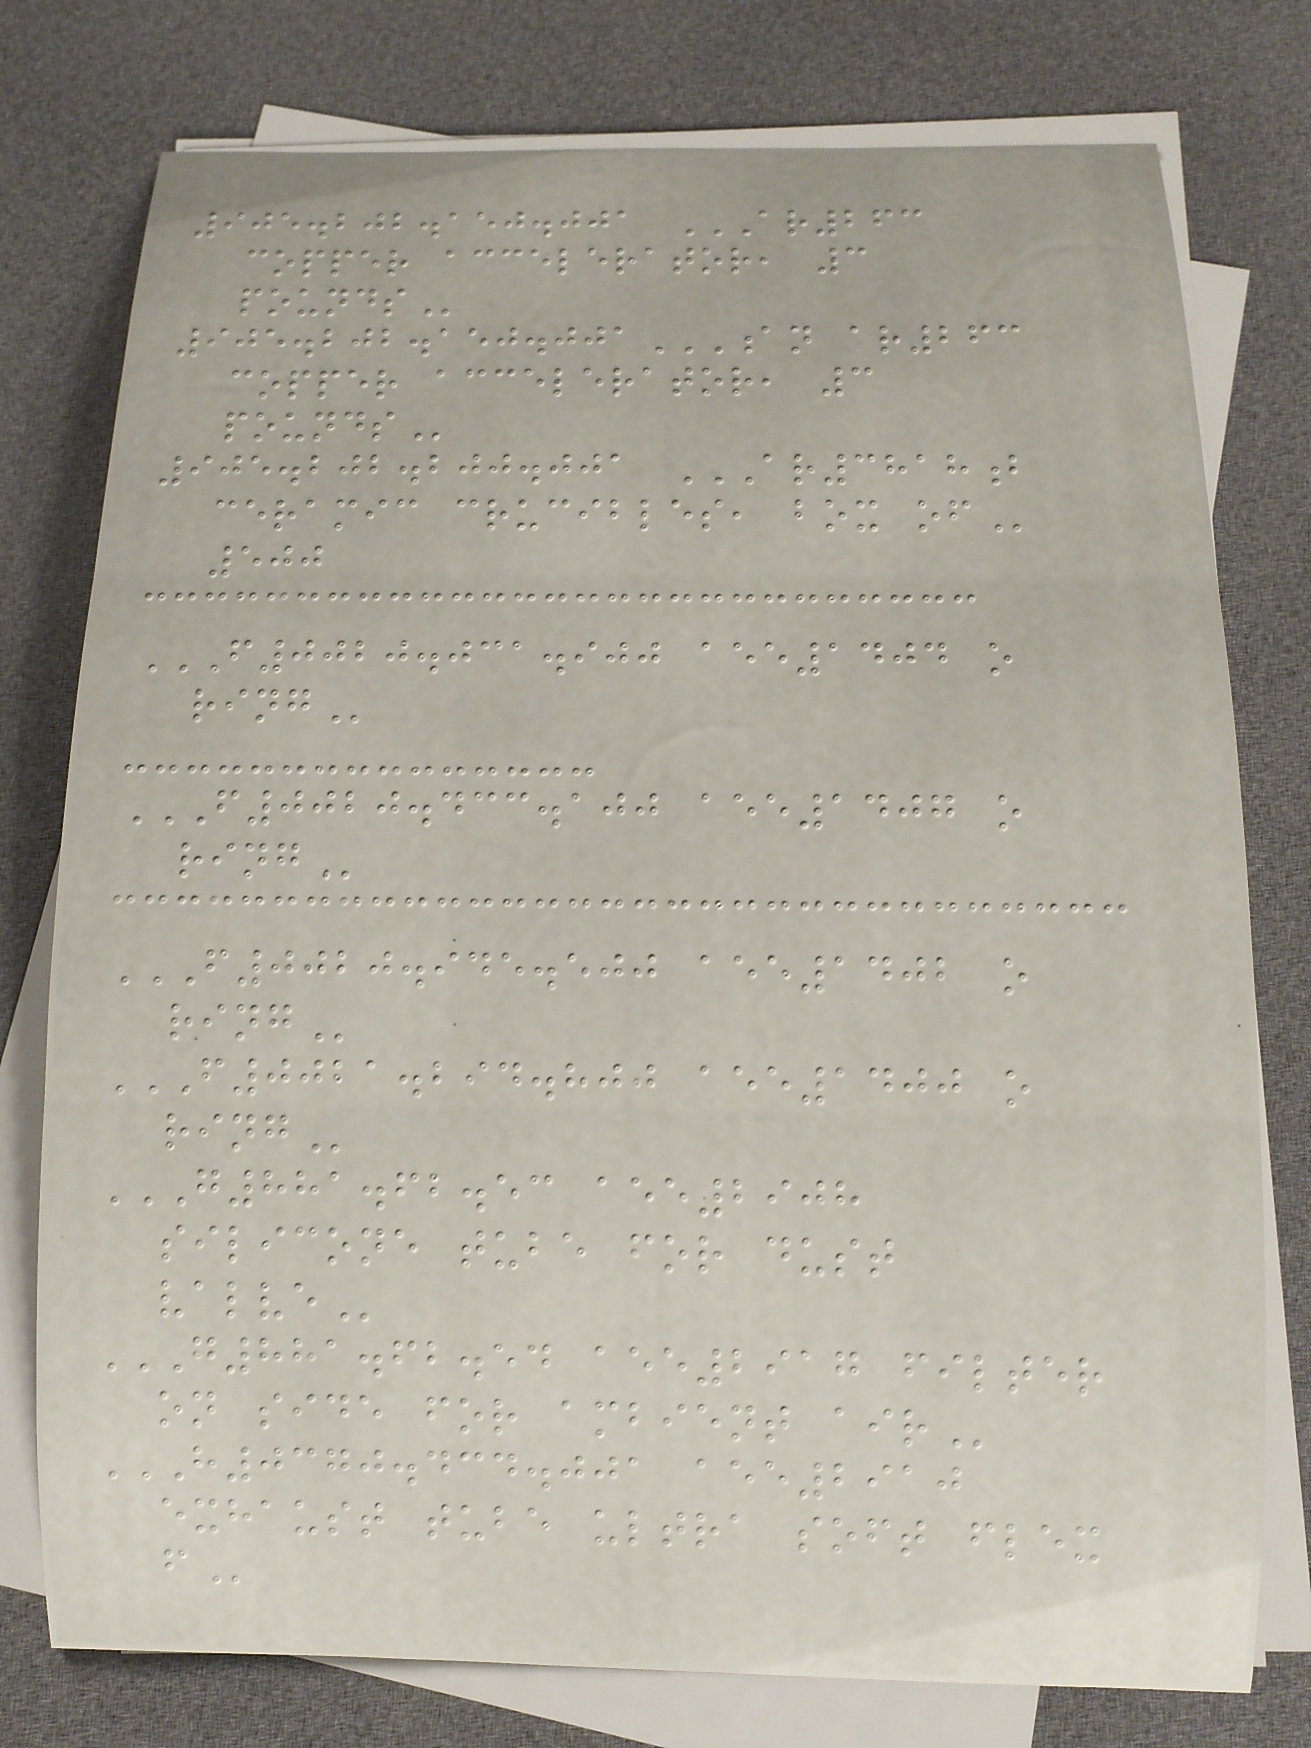905.202.150.001 AR263
COPPER ACCELERATOR, 3
POUNDS
905.202.150.001AN AR263
COPPER ACCELERATOR, 3
POUNDS
905.202.200.001 AR3818B
CERAMIC CRUCIBLES, BOX OF
500
F0020.031.900 AEE1404 O
RING
F0020.433.100 AEE1407 O
RING
F0020.945.500 AEE1402 O
RING
F0021.294.800 AEE1400 O
RING
G881.62.53 AEE2908
SILICONE TUBE FOR DUST
VALVE
G881.62.54 AEE2917 FILTER
ON SIDE FOR AMBIENT AIR
H0370.434.001 AEE2910
EXHAUST TUBE ULTRA SOFT FLEX
F
